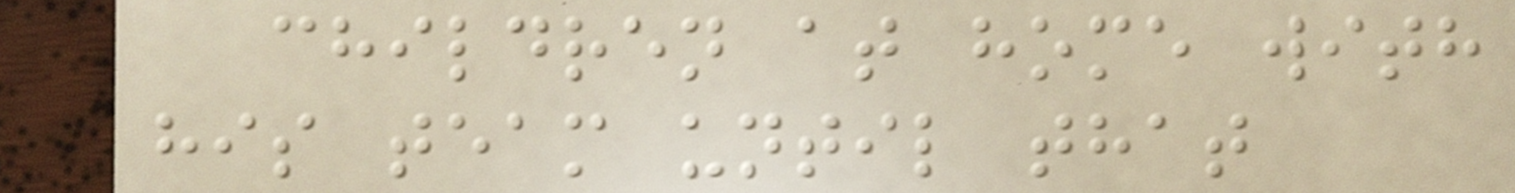children at home with
his team until that
